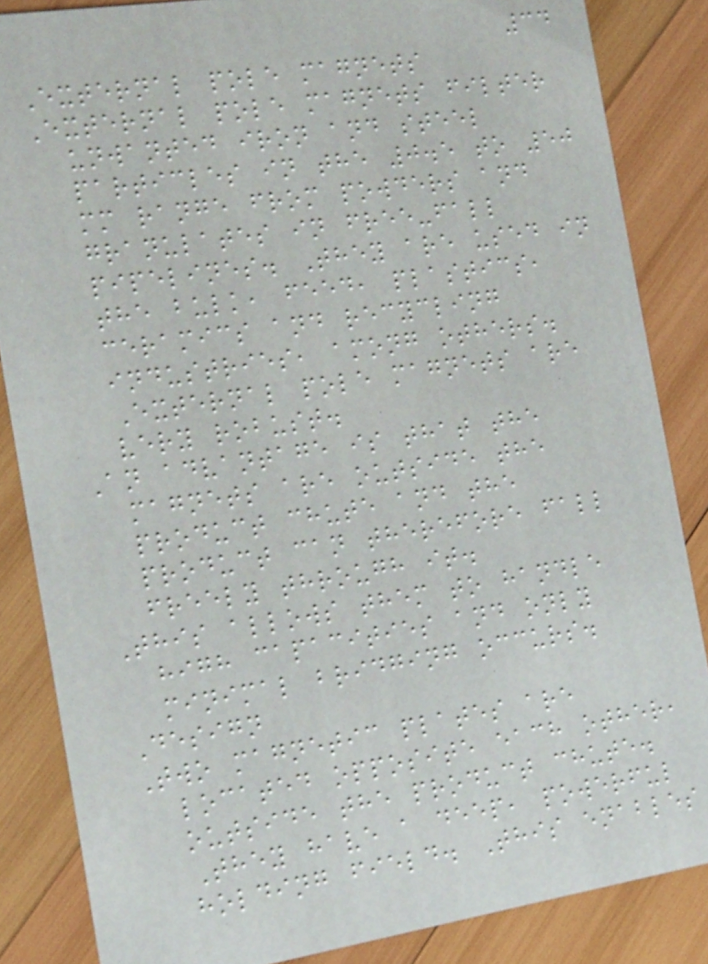34
External pole magnets
External pole magnets filter
unwanted iron and steel
particles in the 0.5 to 50
mm range from powders and
granulates in free-fall
pipelines. They are used in
the bulk, feed, plastics,
ceramics and recycling
industries, among others.
External pole magnets are
very robust.
An advantage is that the
magnets are outside the
product chute and the
product can therefore fall
freely through it.
This allows them to handle
high capacities and only
minimal bridging occurs.
Design
Two magnetic plates are
located opposite each other,
outside the product chute.
They have a deep, powerful
holding field. This enables
